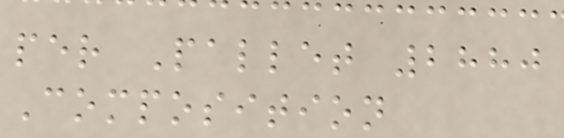per Pallet 2880
Composition
